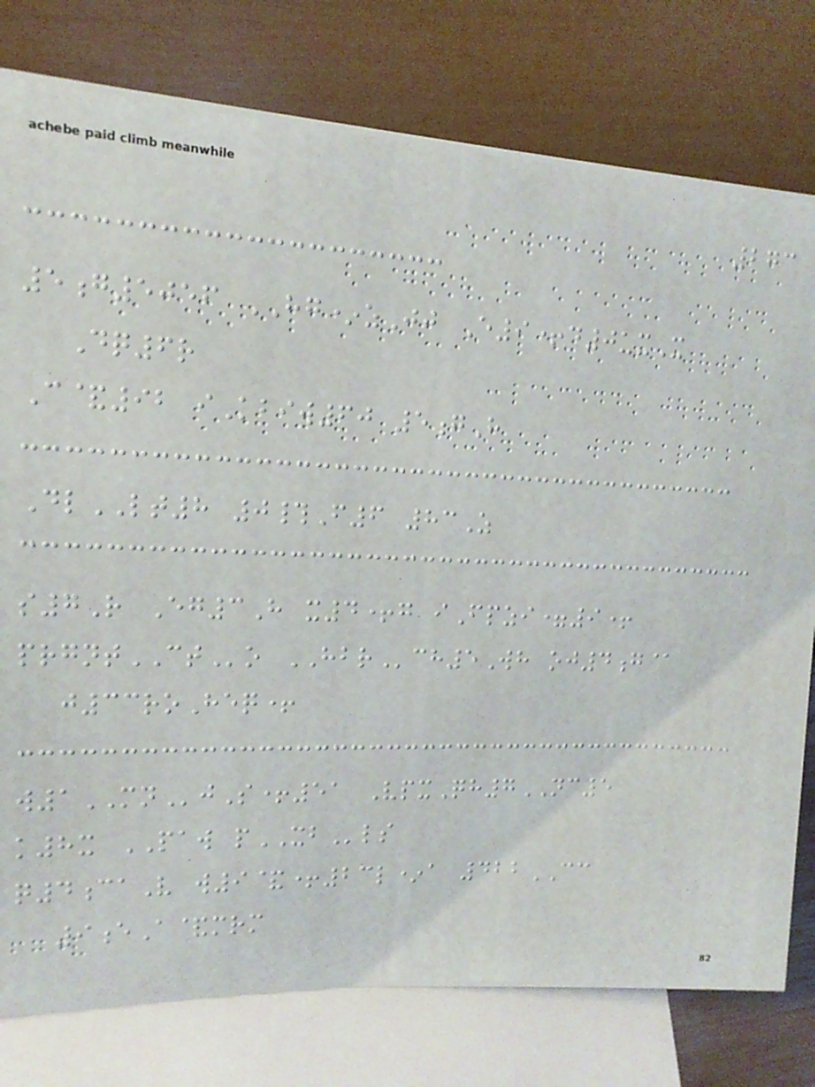273
5g5056 HG*zJj E9+d0uxX
Dq6r
C&92 iKbiw60 5gH
DlLT8 0#F6 83Z
s7R Eg3H x4+g iFpzi=9+
prgntCTo HBRch5Wh oj4g@
j33roHeq+
w1MNjS+51 VpxQh7NC5
k8x PAW pXBls
q4caV w9&+23l*a 422CC
9eA&mrm
